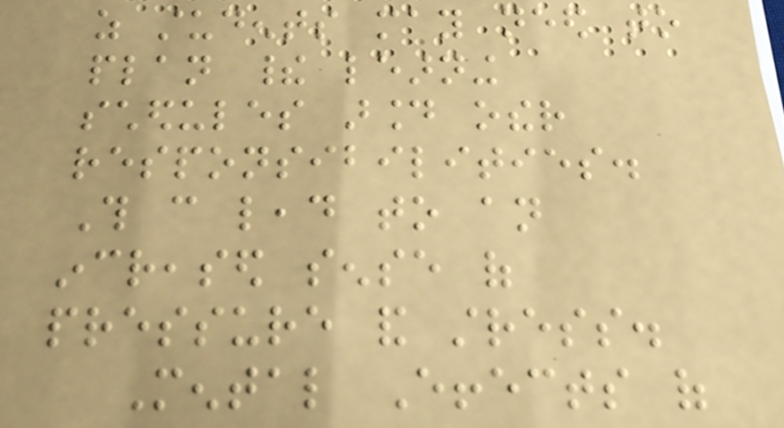as students may need to
plan their learning
schedules around other
responsibilities.
This can lead to an
increased sense of
pressure and stress.
Mental Effects of
